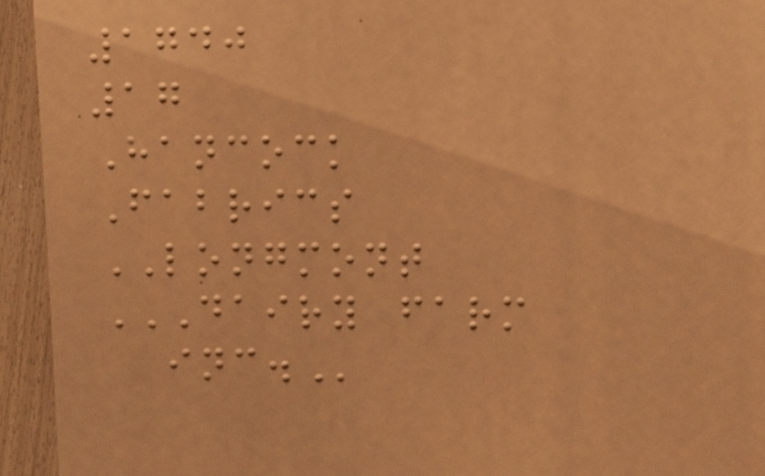1740
17
Hancock
Fabrics
LONGMONT
DAIRY FARM
INC.
